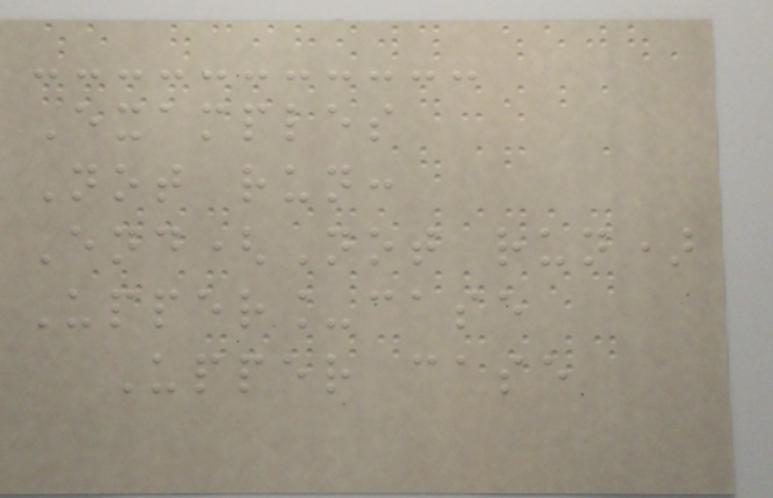Examples
Not run:
End(Not run)
Upper_case
Upper case
